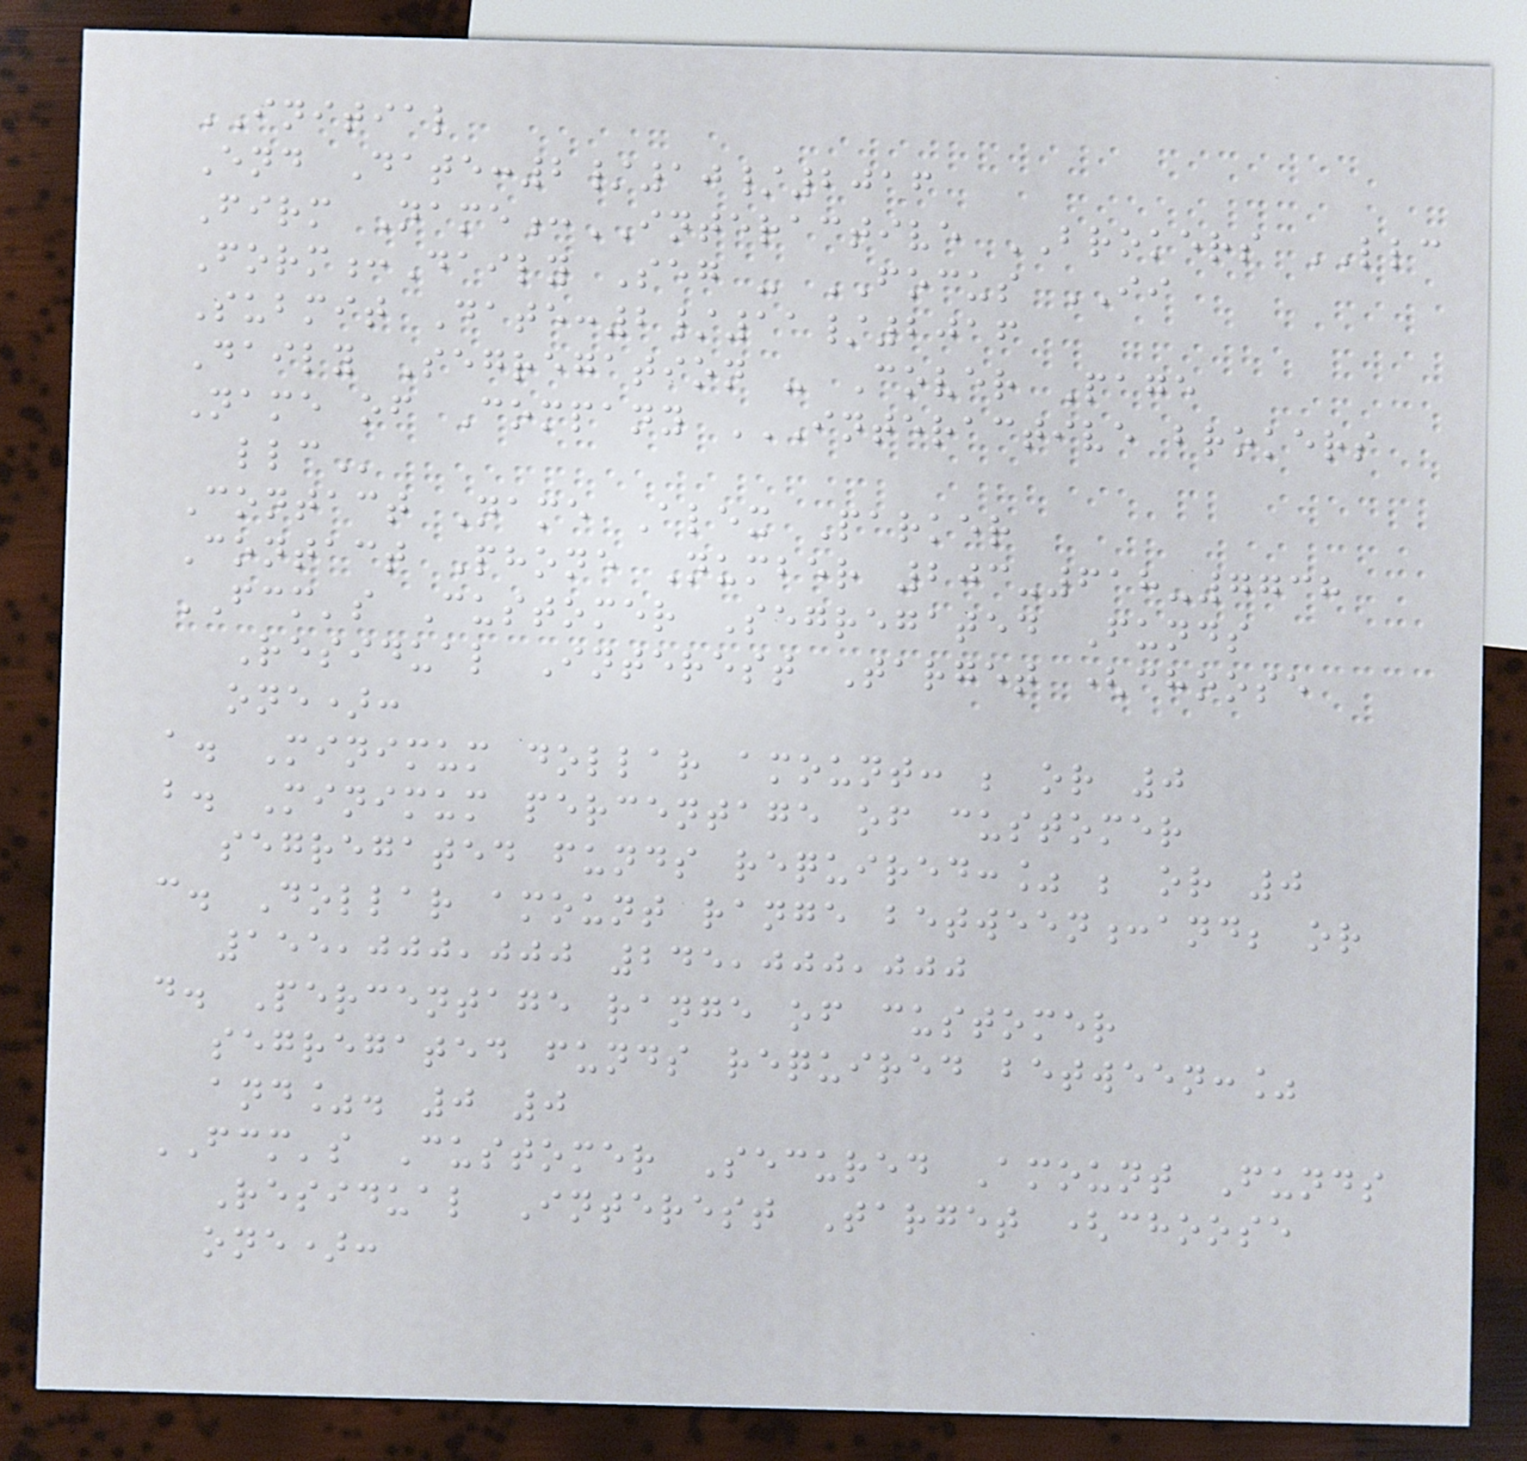INITIAL
End Date:2/10/2016
Firm Name:INTERACTIVE BROKERS LLC
Form:Daily Seg - FOCUS II
Submit Date:2/11/2016
Daily Segregation - Cover Page
Name of Company INTERACTIVE BROKERS
LLC
Contact Name Alex Parker
Contact Phone Number 203-618-7738
FCM's Customer Segregated Funds
Residual Interest Target (choose
one):
a. Minimum dollar amount: ; or 0
b. Minimum percentage of customer
segregated funds required:% ; or 0
c. Dollar amount range between:and; or
155,000,000 245,000,000
d. Percentage range of customer
segregated funds required between:%
and%. 0 0
FCM's Customer Secured Amount Funds
Residual Interest Target (choose
one):
